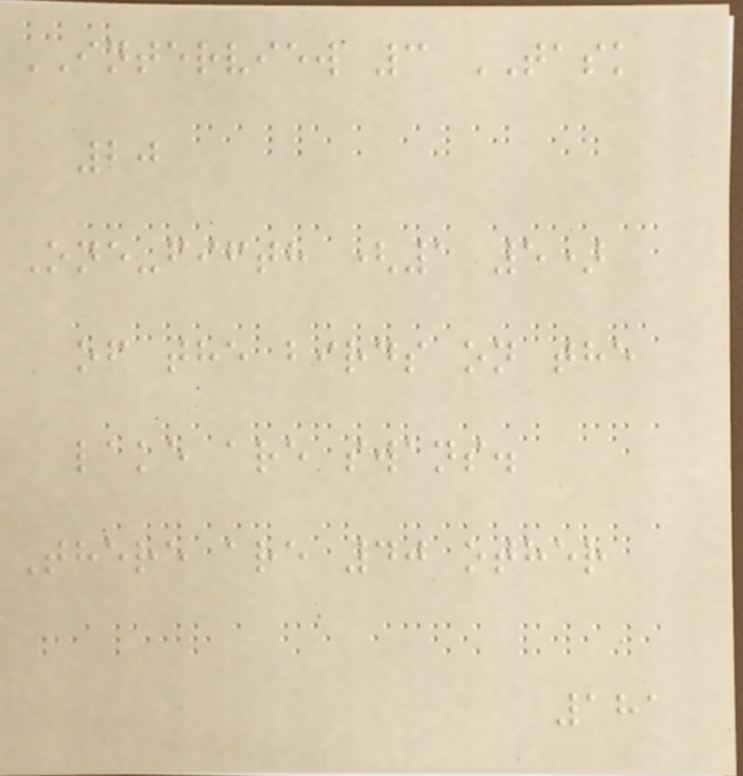INTERVIEW 3 TASK
20
One-fifth (1 5)
of the birds on the
lake are swans.
There are 40 other
181
